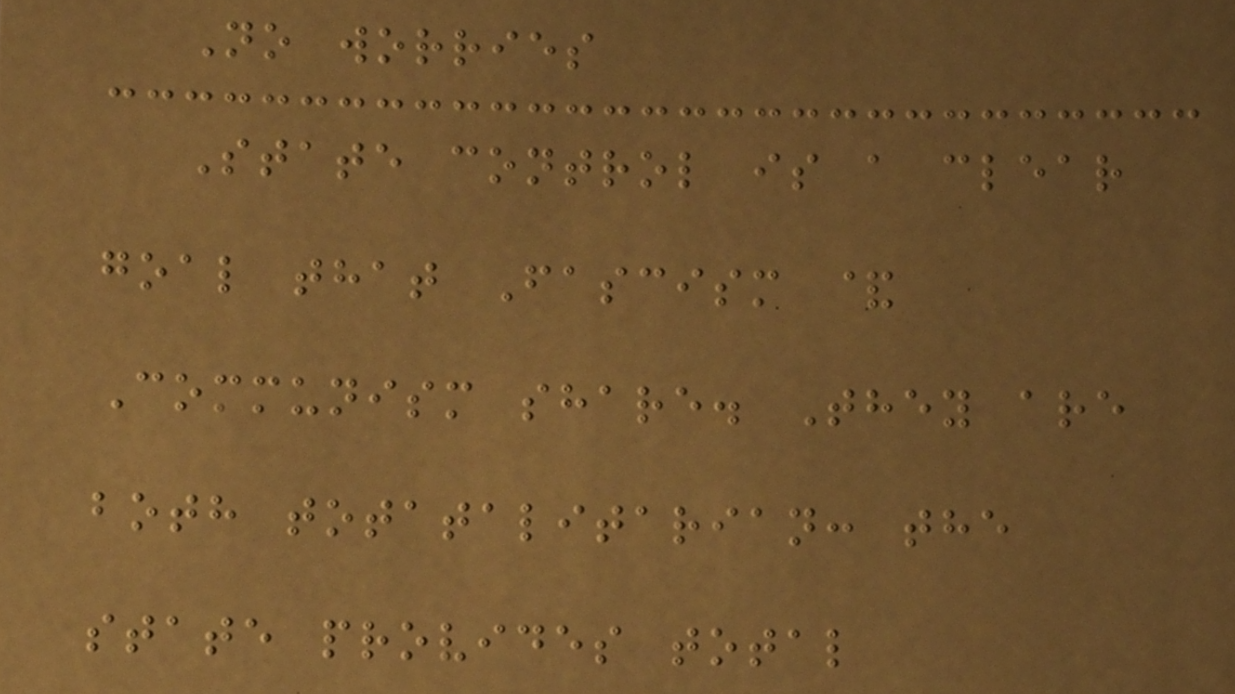No worries
State control is a clear
goal that Fascism &
Communism share. They are
both totatalitarian: the
state provides total
